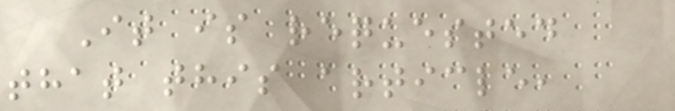It is requested
that this article,
